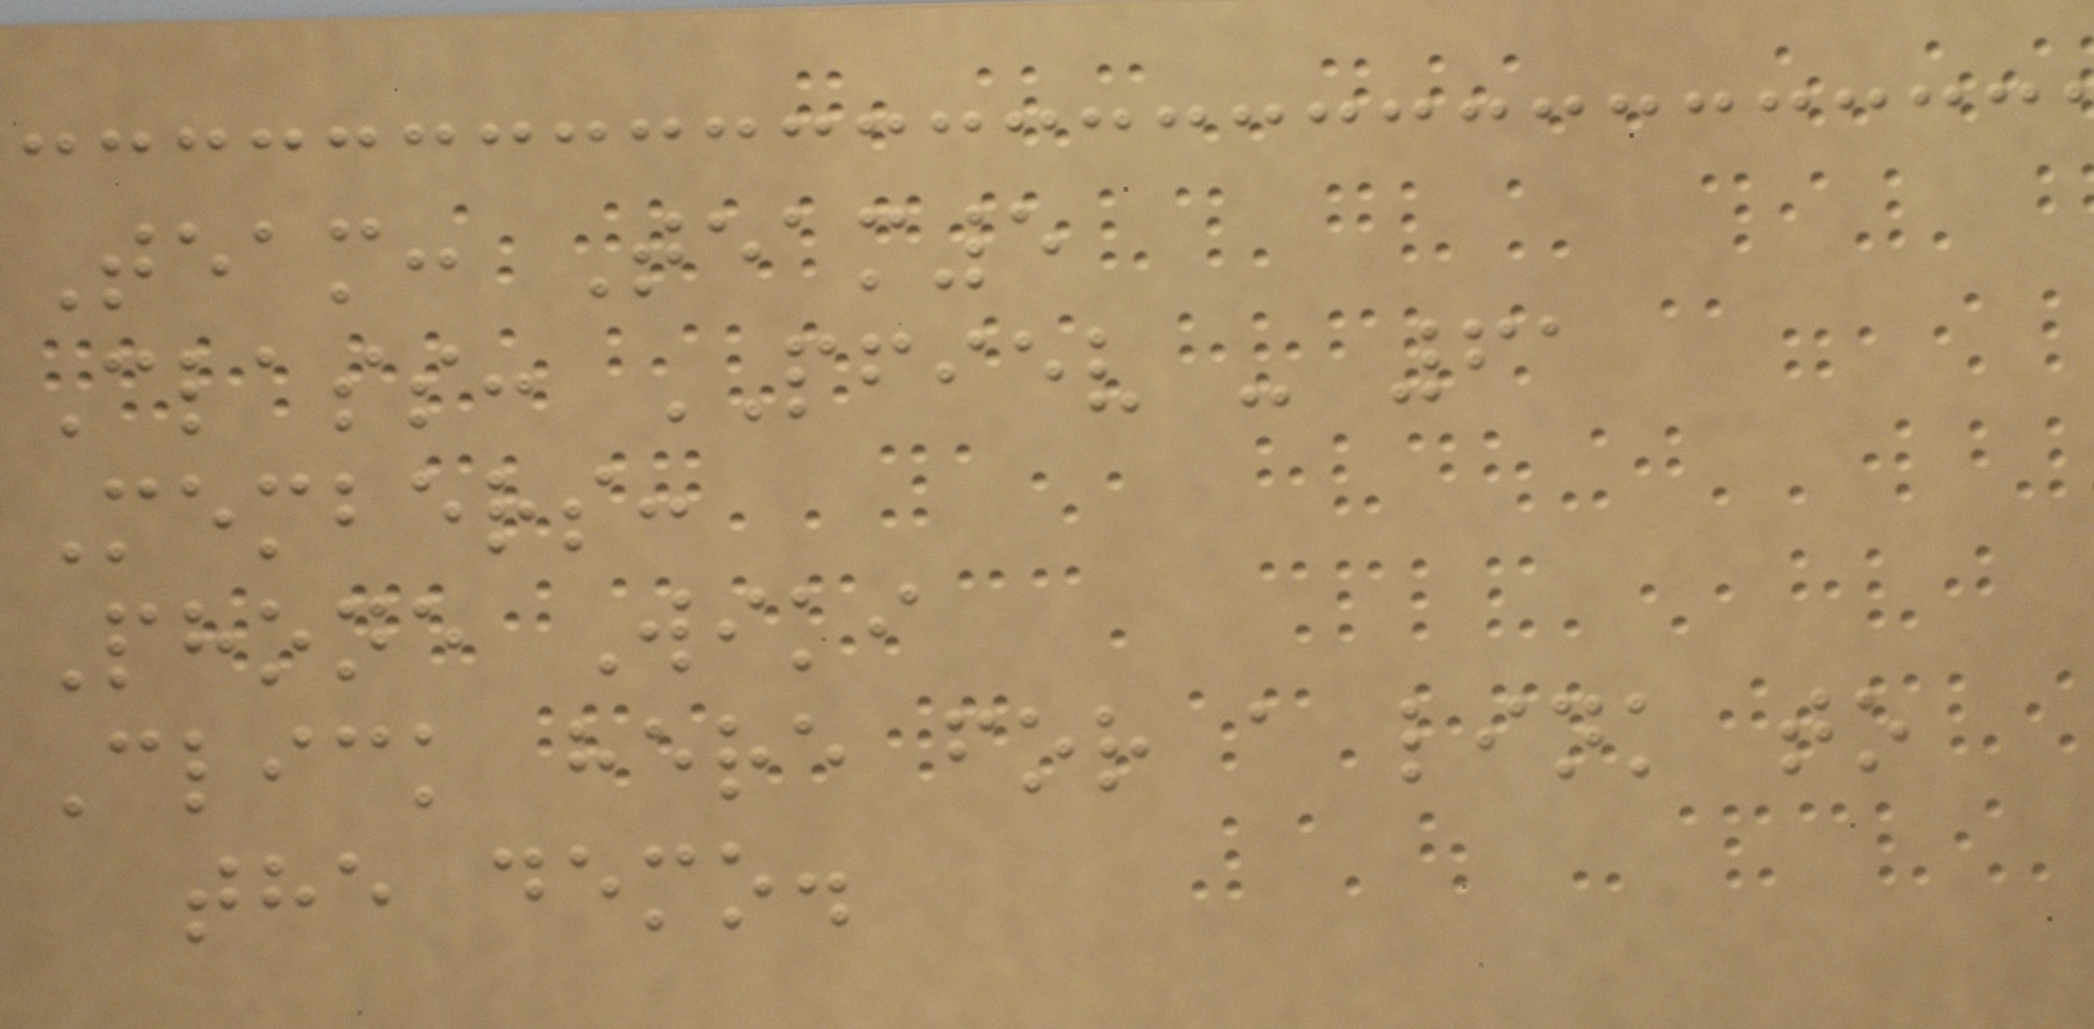Team: Team5
Class: PFIEV - 61
Members:
Phone Wiki
Click here for a link to
the demo.
